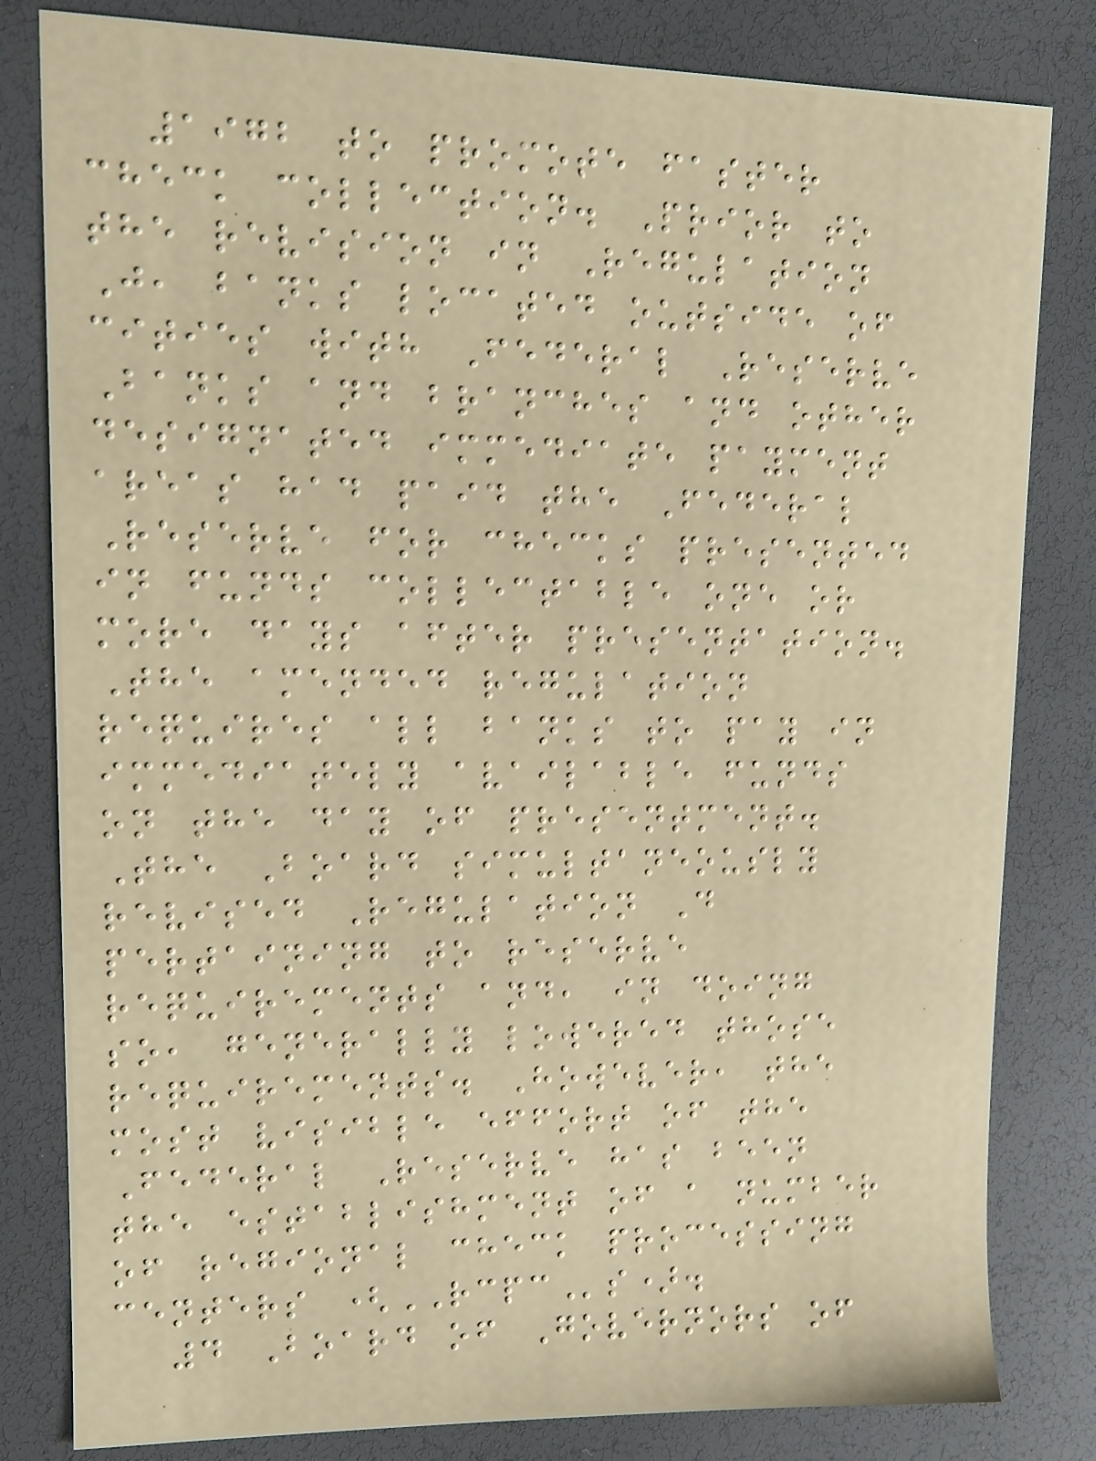1972 to promote faster
check collection. Prior to
the revision in Regulation
J, banks located outside of
cities with Federal Reserve
Banks and branches and other
designated immediate payment
areas had paid the Federal
Reserve for checks presented
in funds collectable one or
more days after presentation.
The amended regulation
requires all banks to pay in
immediately available funds
on the day of presentment.
The Board simultaneously
revised Regulation D
pertaining to reserve
requirements and, in doing
so, generally lowered those
requirements. However, the
most visible effort of the
Federal Reserve has been
the establishment of a number
of regional check processing
centers (RCPCs).
4 Board of Governors of
